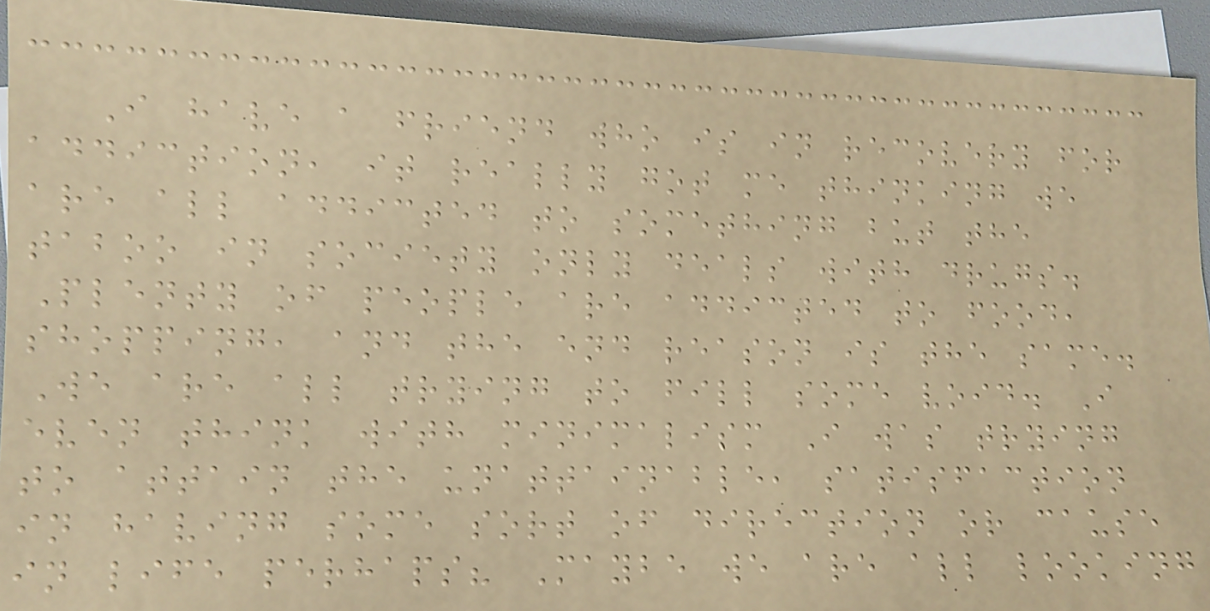I have a friend who is in recovery for
addiction, it really got me thinking we
are all addicted to something but the
taboo in society only deals with drugs.
Plenty of people are addicted to food,
shopping, and the end reason is the same.
We are all trying to fill some void. I
even think with minimalism I was trying
to attain the unattainable, satisfaction
in having some sort of direction or cause
in life perhaps? Maybe we are all looking
